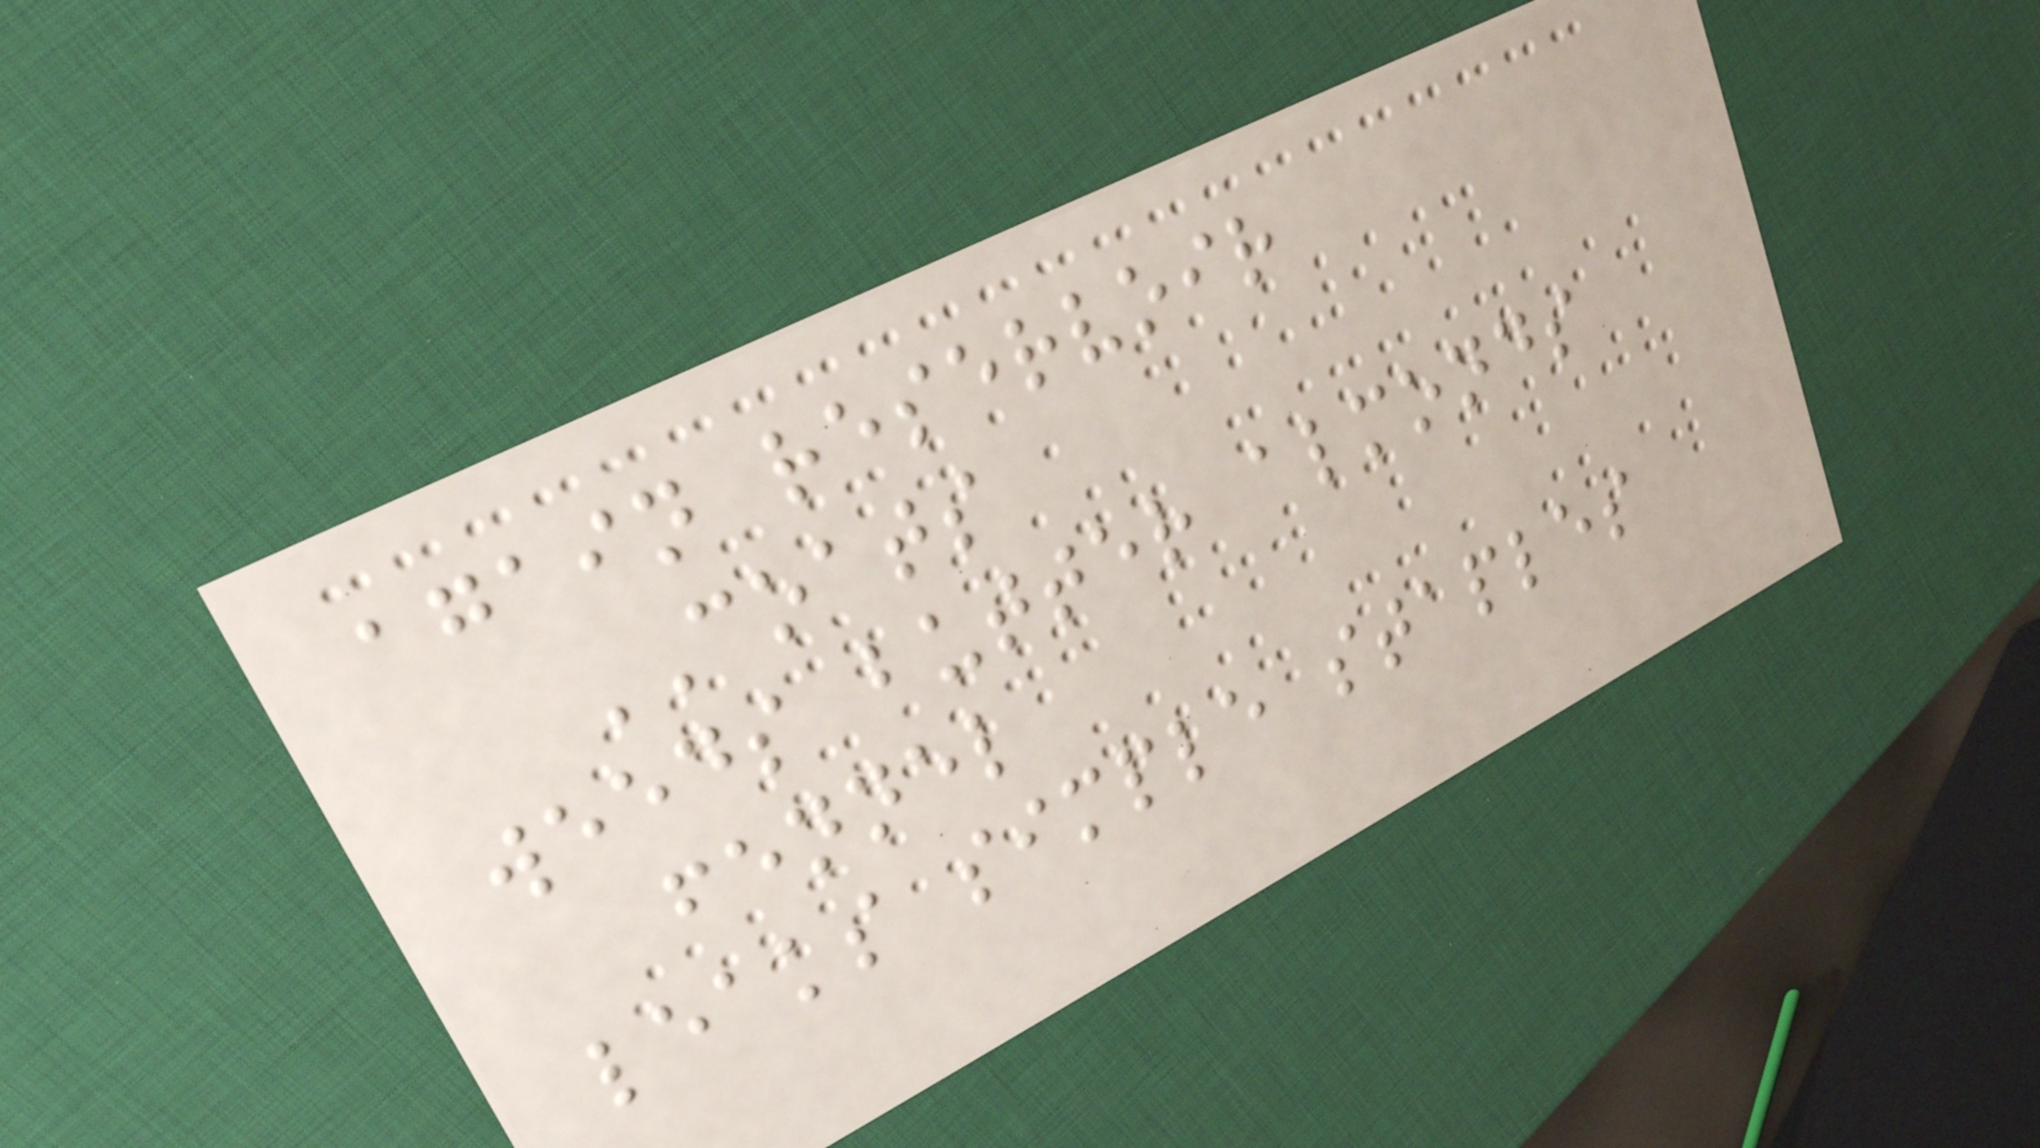again reservoir
COATS
weeds butter almonds
fennel
leaks simple staples
